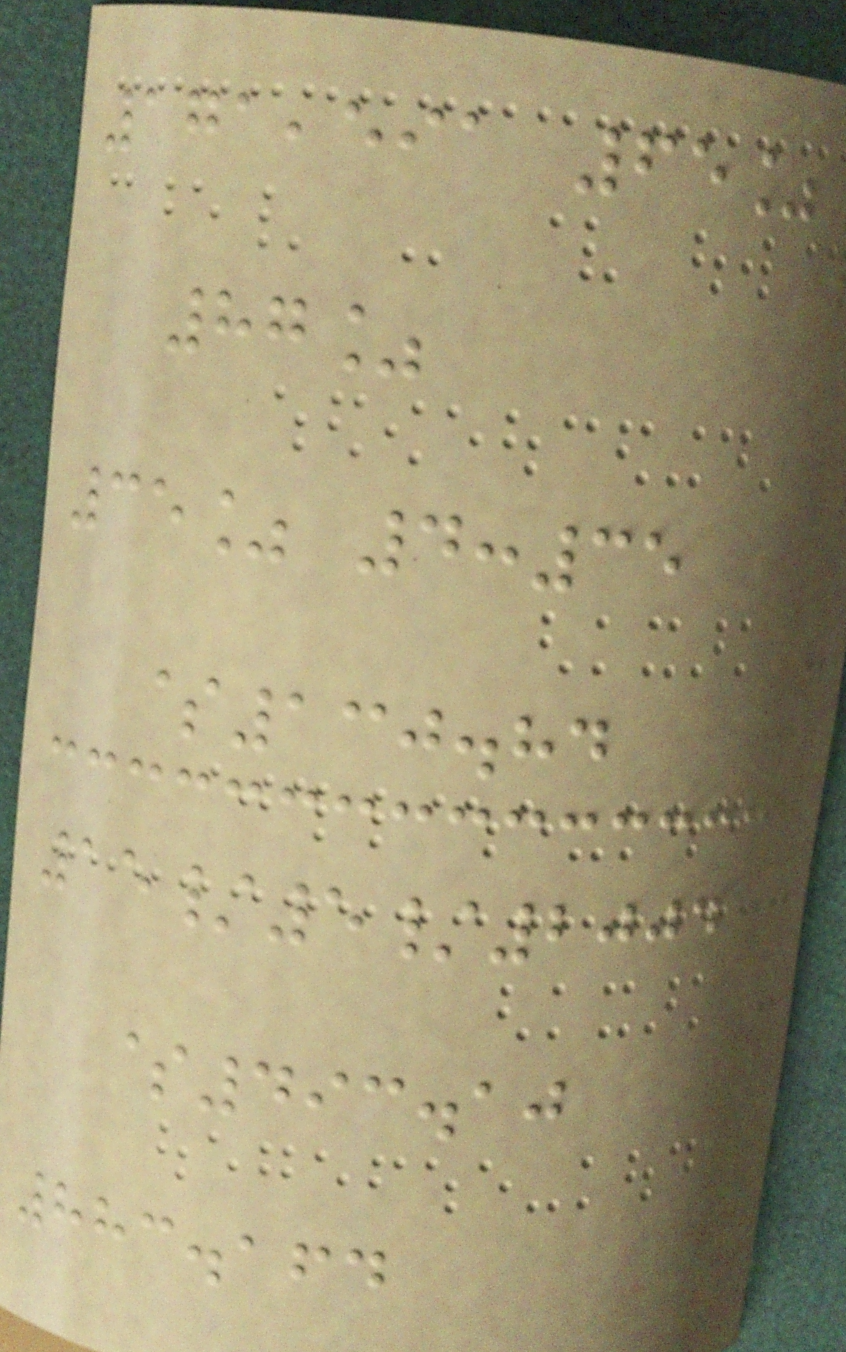171,591 65%
87%
35% 4:35
$130.84
15/5/2004
$493.10
883.164
